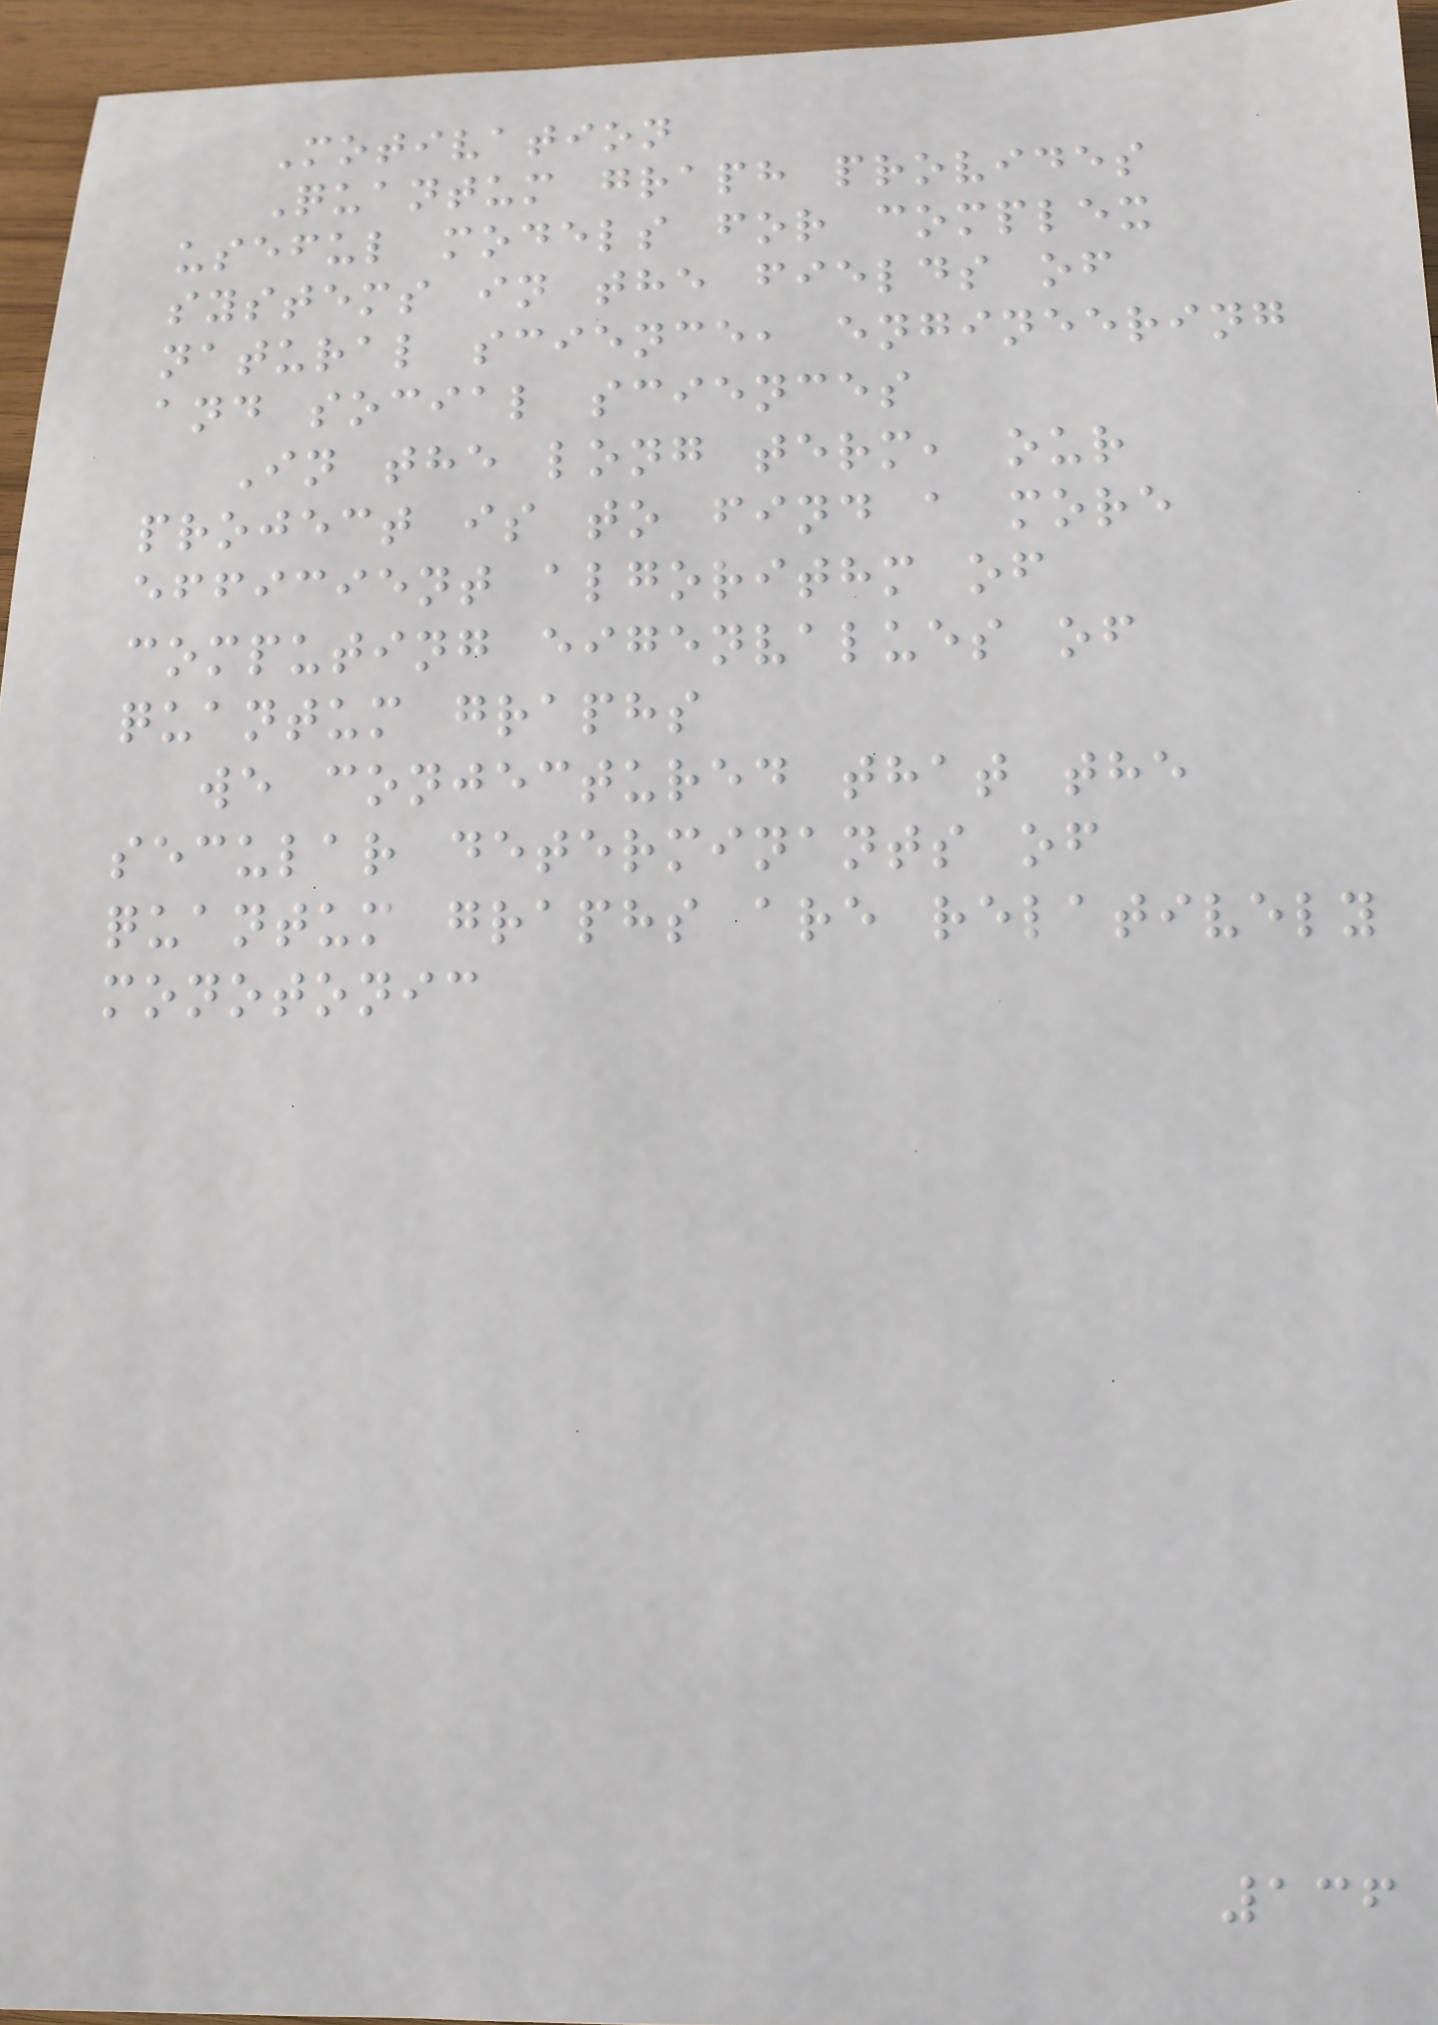Motivation
Quantum graph provides
useful models for complex
systems in the fields of
natural science, engineering
and social sciences
In the long term, our
project is to find a more
efficient algorithm of
computing eigenvalues of
quantum graphs
we conjectured that the
secular determinants of
quantum graphs are relatively
monotonic
136
